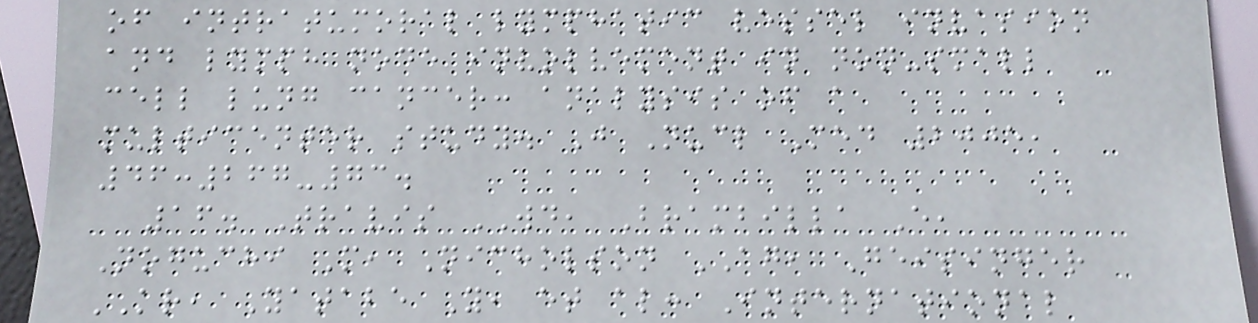of intratumoral lymphatic vessel invasion
and lymph node involvement in non-small
cell lung cancer: analysis of a
multicenter study. J Nucl Med 2005,
46:267-73.
16. Travis WD, Brambilla E,
Noguchi M, Nicholson AG, Geisinger
KR, Yatabe Y, et al: International
